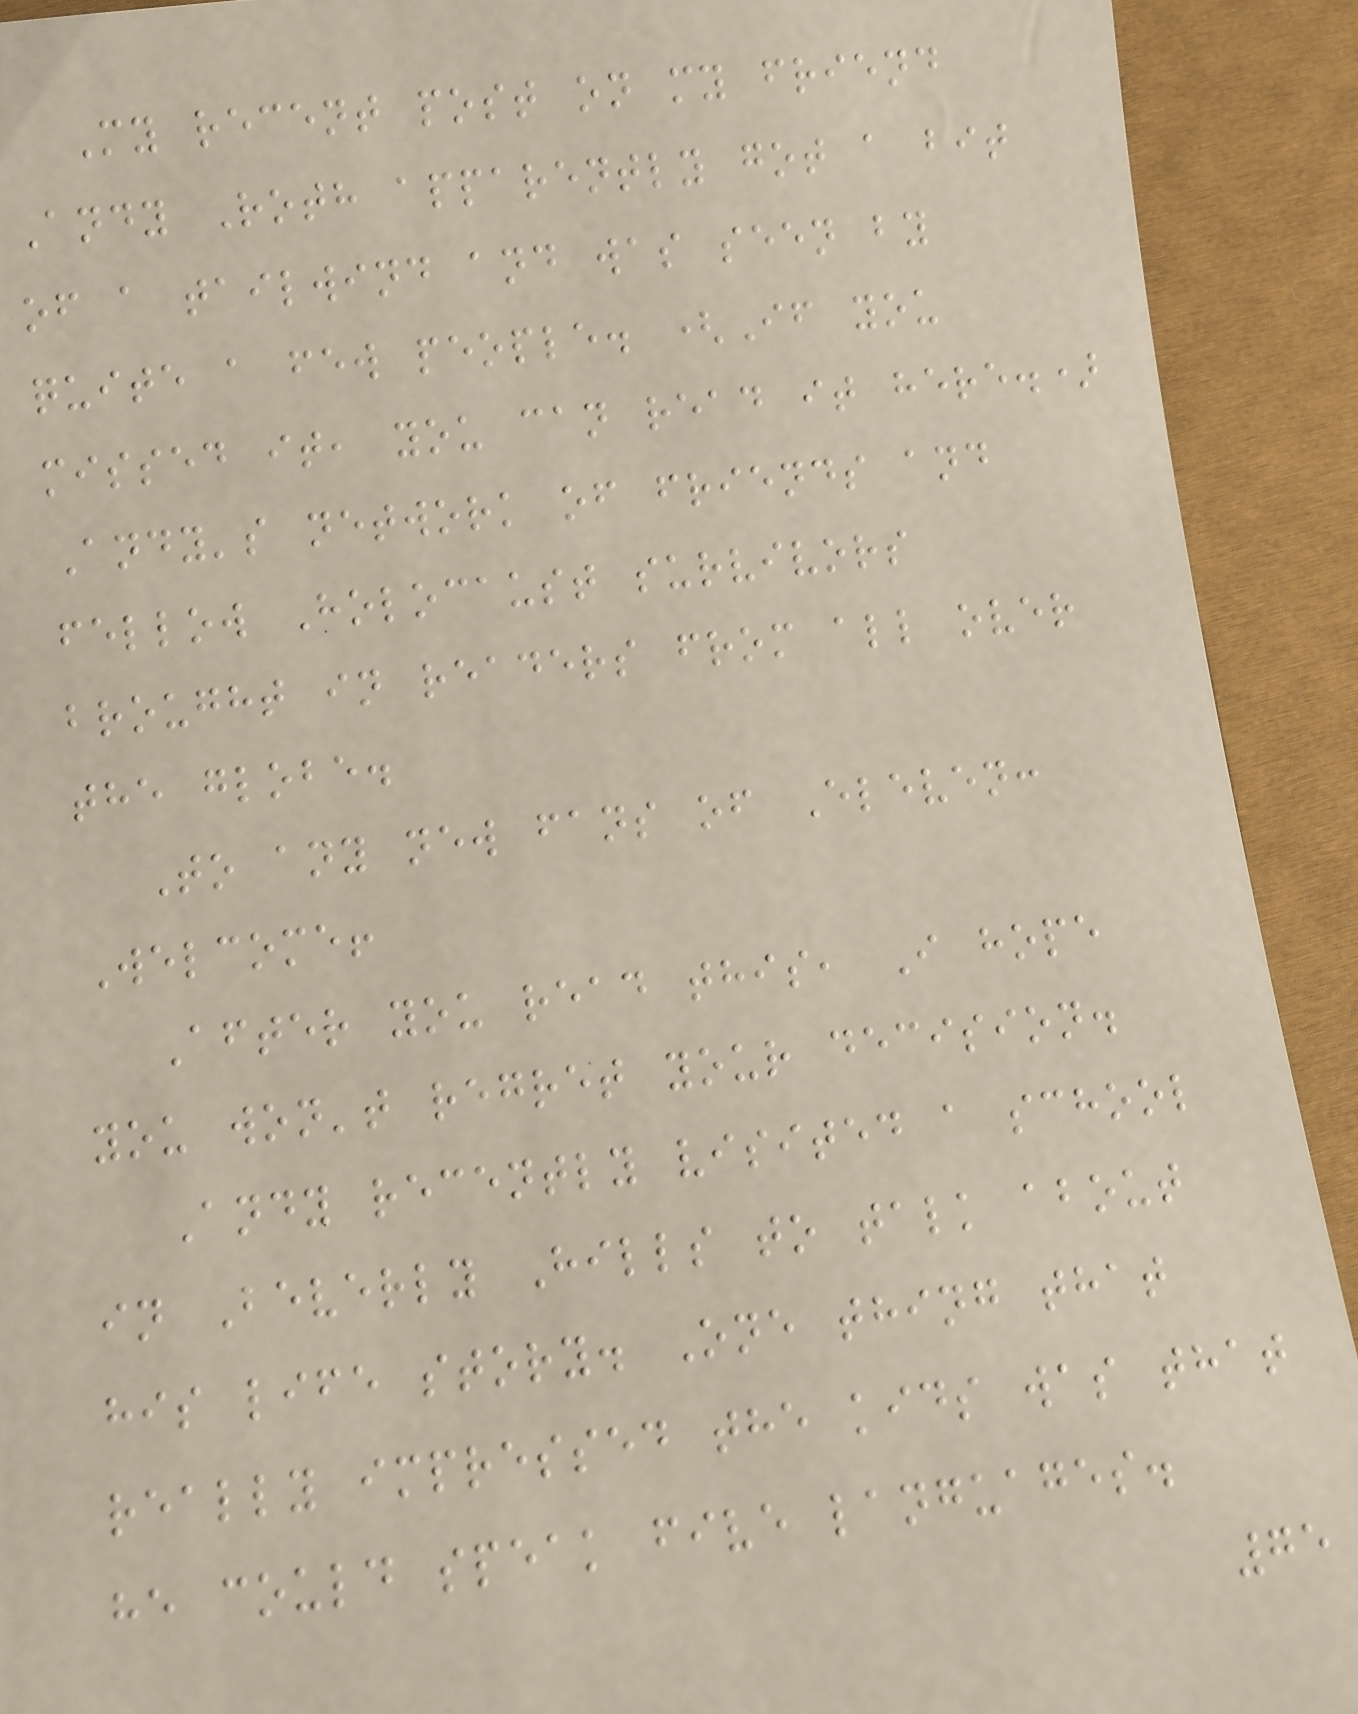My recent post on my friend
Andy Roth apparently got a bit
of a tailwind and was seen by
quite a few people. (If you
missed it, you can read it here.)
Andy's network of friends and
fellow Holocaust survivors
brought in readers from all over
the globe.
To any new fans of Eleven:
Welcome!
After you read this, I hope
you won't regret your decision.
Andy recently visited a school
in Beverly Hills to talk about
his life story. One thing that
really impressed the kids was that
he could speak five languages.
75
